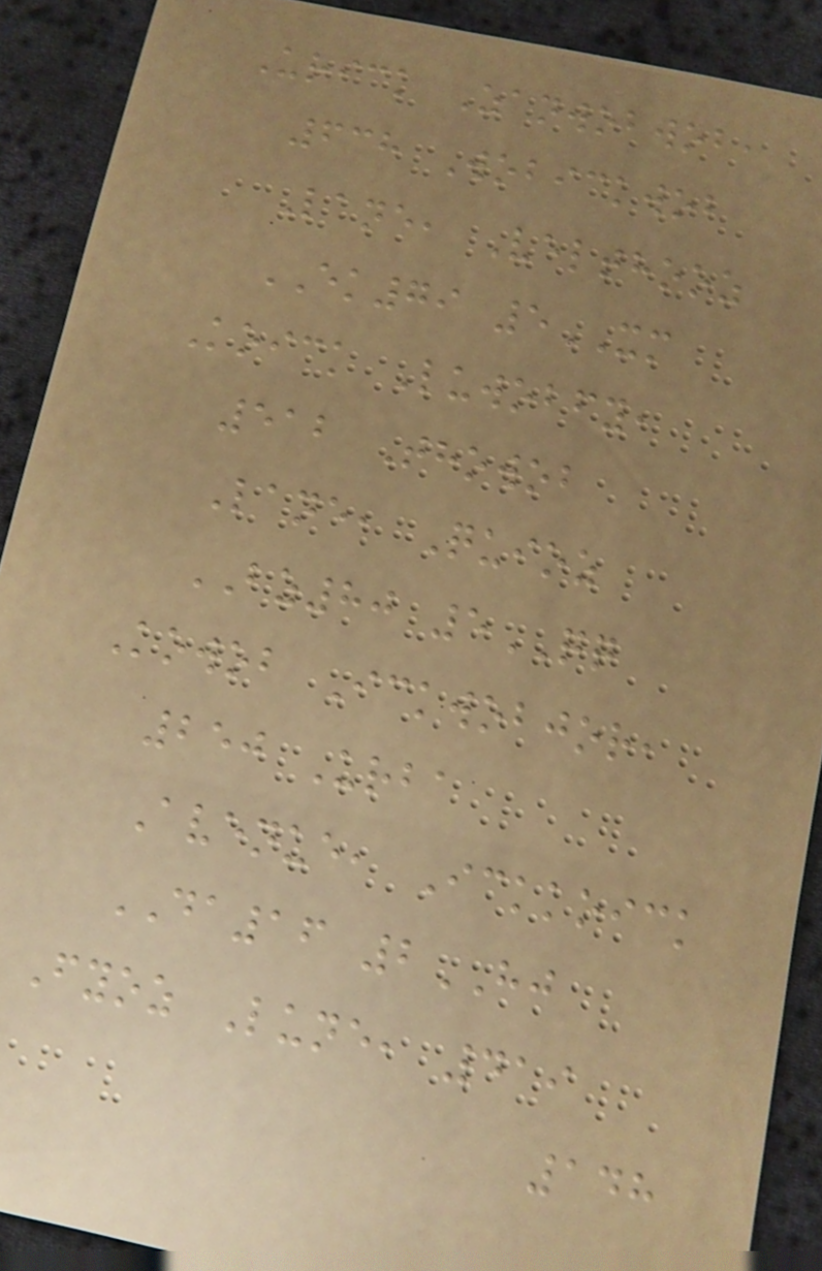Urick Zanwobwob,
638 Wobickwob
Lane, Velthooz
EK79 5XM
Koick Luwobfy,
512 Thowob
Lane, Quioz
BZ80 5QQ
Kowob Ickwobjor,
250 Urba
Avenue, Ickkoick
DA16 2HJ
Fyoz Lune, 419
148
